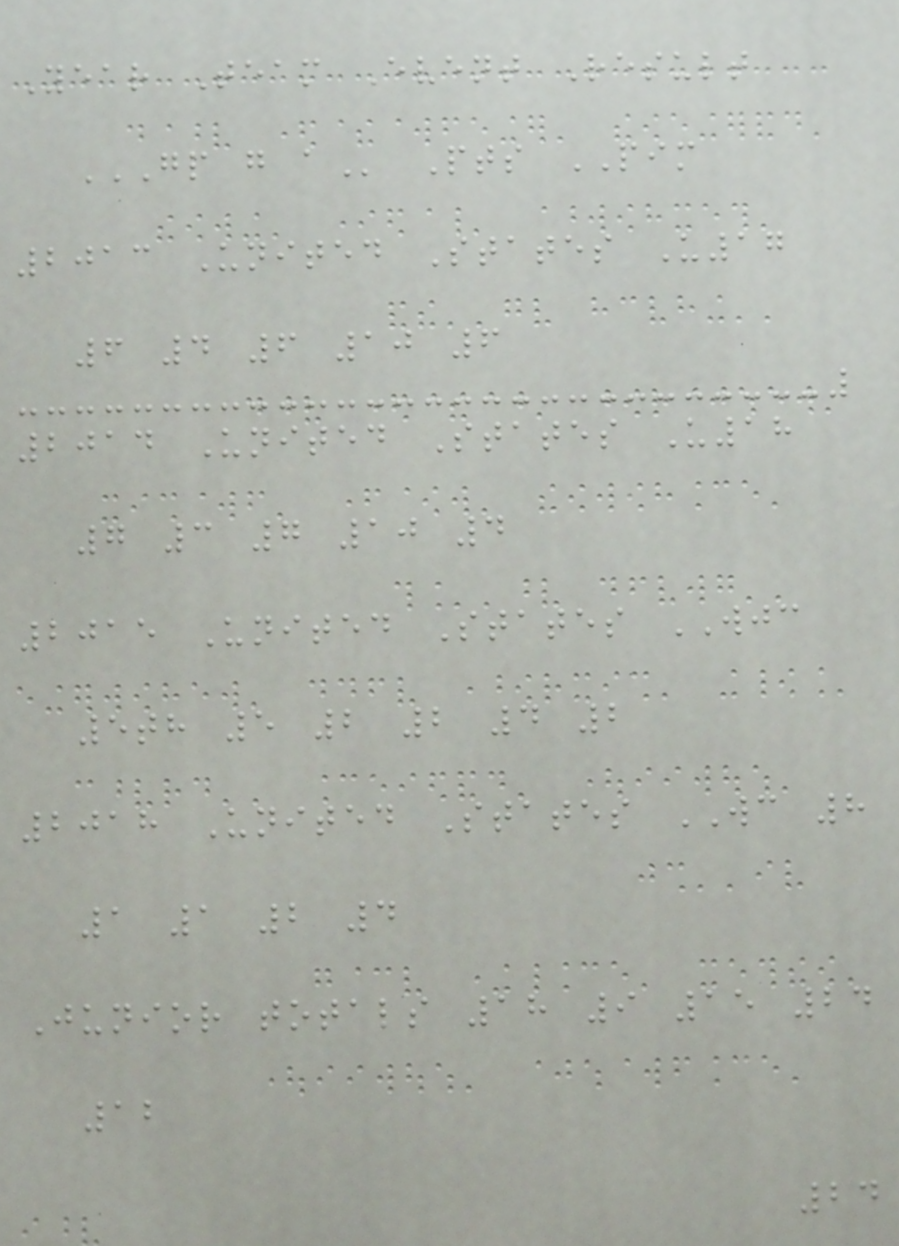Year Team Event Result
GP G A Pts PIM
2013 United States U17
6 4 6 10 6
2014 United States U18
7 3 7 10 4
2015 United States WJC
5th 5 2 2 4 2
2018 United States WC 8
1 1 2 4
Junior totals 18 9 15 24
12
24
